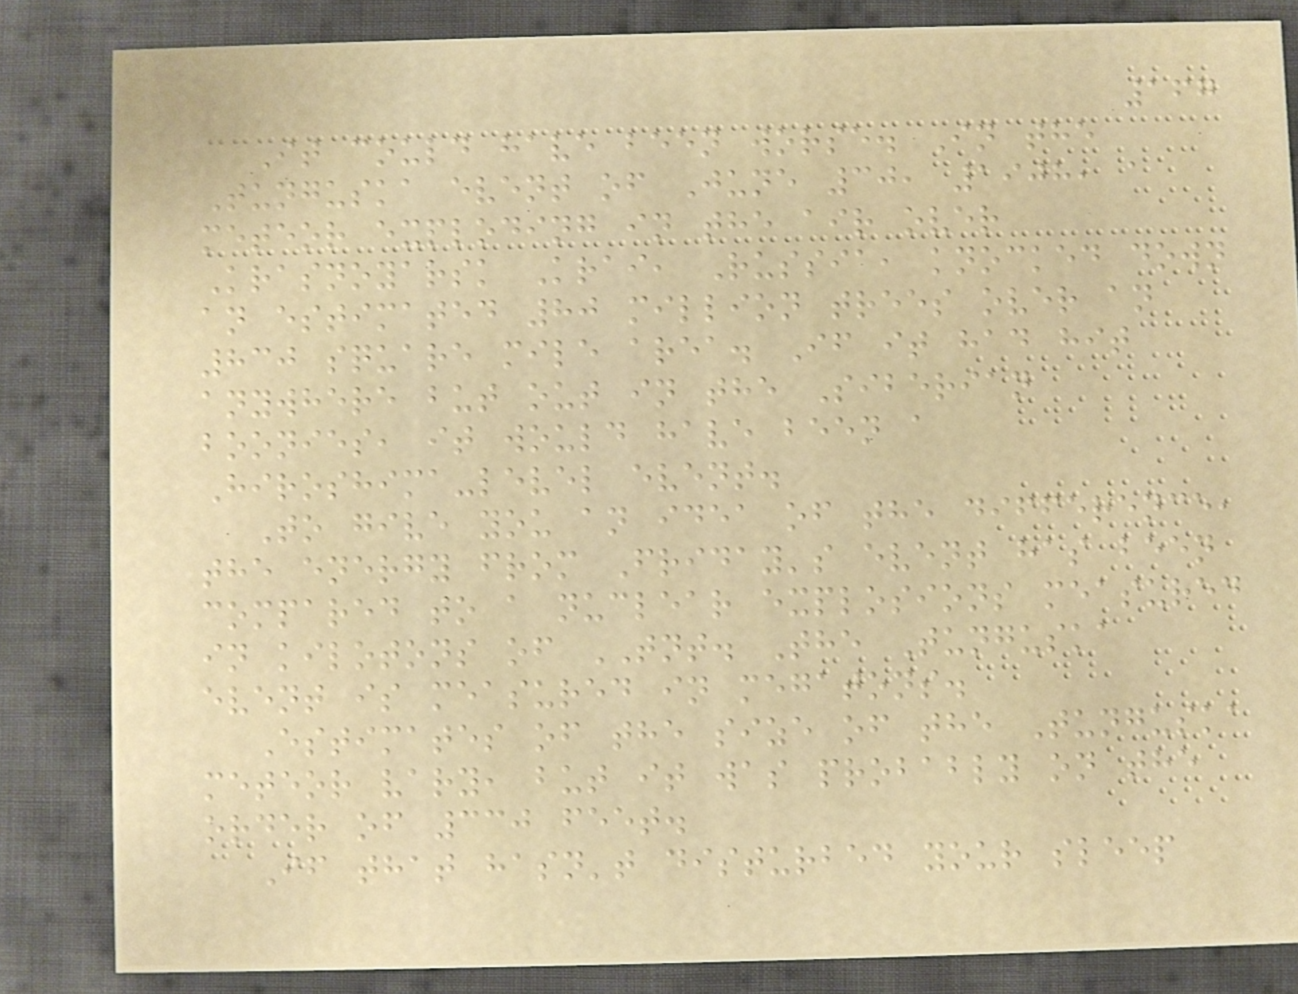167
It could have been worse. In the
Tunguska event of June 30, 1908, a
meteor exploding in the air over
Krasnoyarsk Krai, Russia, knocked down
an estimated 80 million trees over an
830 square mile area. If it had hit
anywhere but out in the Siberian
boonies, it would have been a
Hiroshima-level event.
To give you an idea of the difference,
the energy from Friday's event has been
compared to a nuclear explosions measured
in kilotons of TNT. The Tunguska
event is measured in megatons.
Estimates of the size of the Tunguska
meteor vary, but it was probably on the
order of 330 feet.
If that hasn't disturbed your sleep
